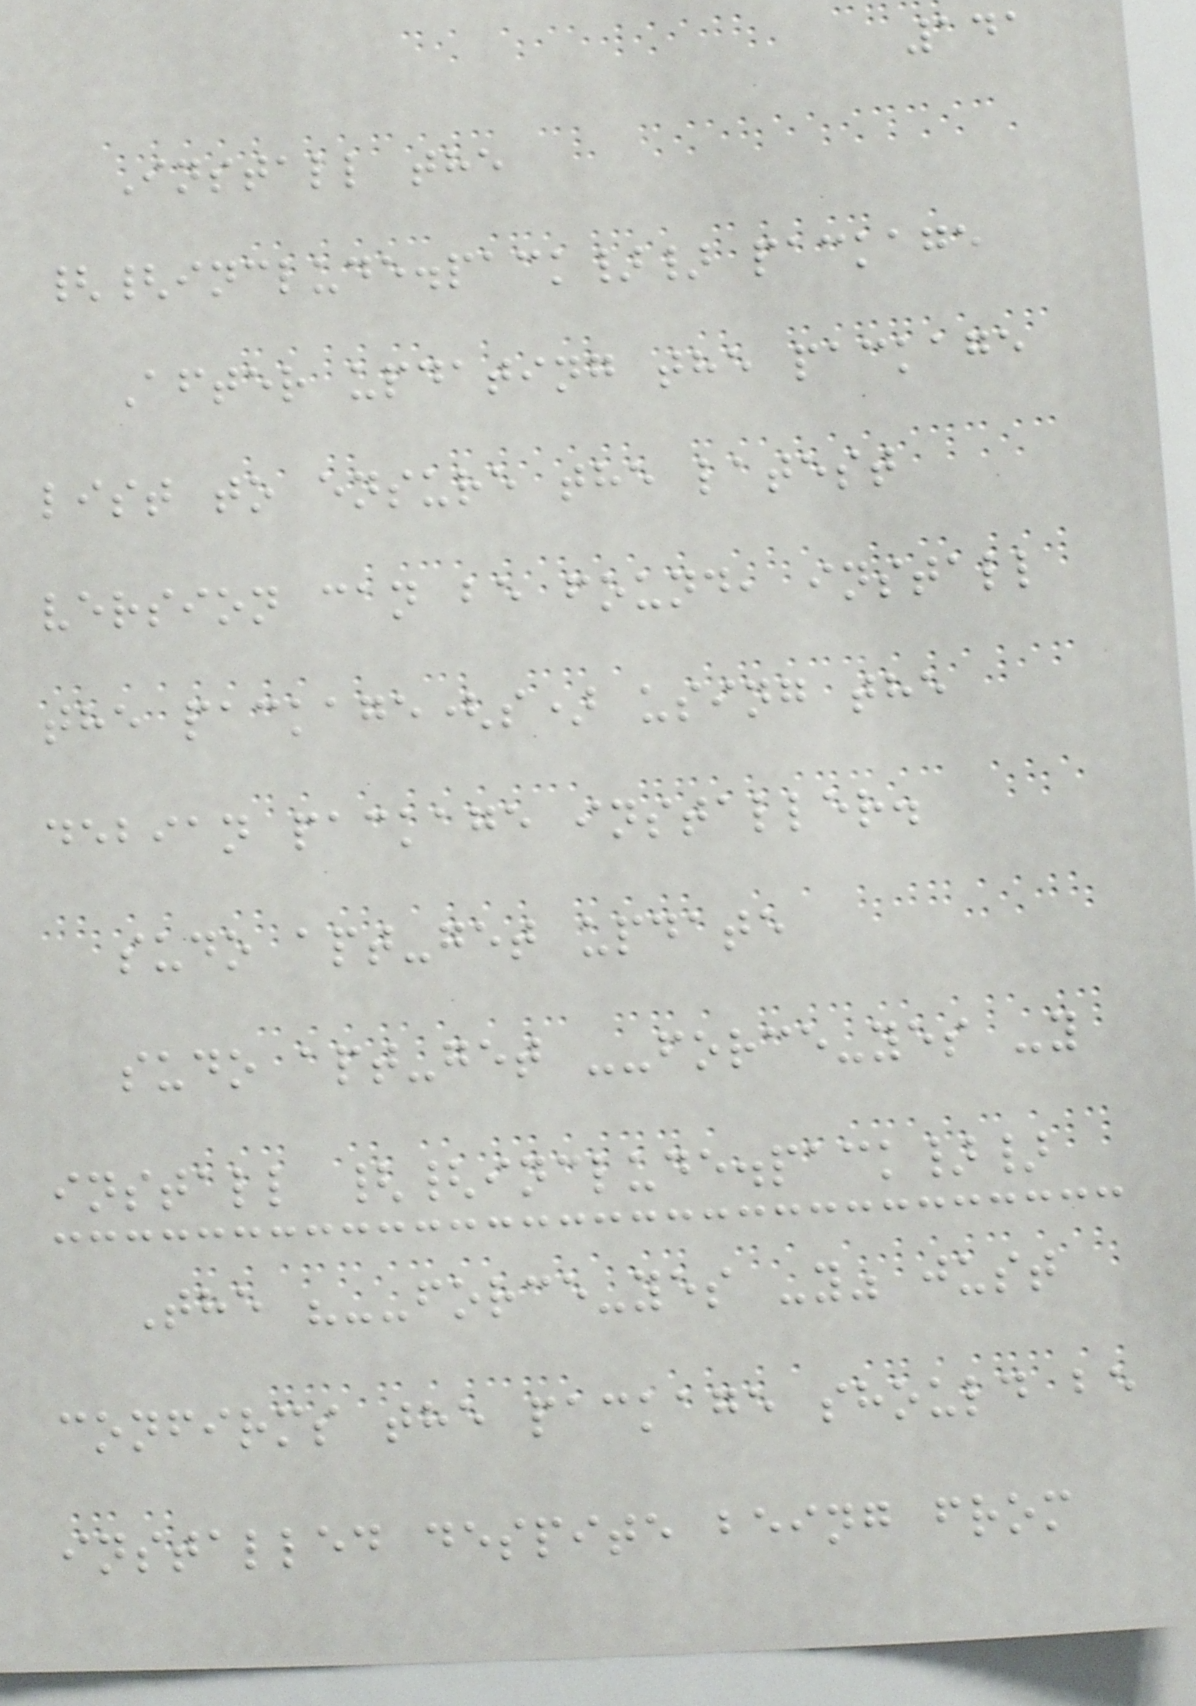141
Install the
{{include.pack}} package
After updating the package
list to ensure the latest
version can be found, install
the package(s) using the
debian package installer.
sudo apt-get update
sudo apt-get --force-yes -y
install {{include.pack}}
The "--force-yes -y" just
confirms the package should be
installed despite being from
